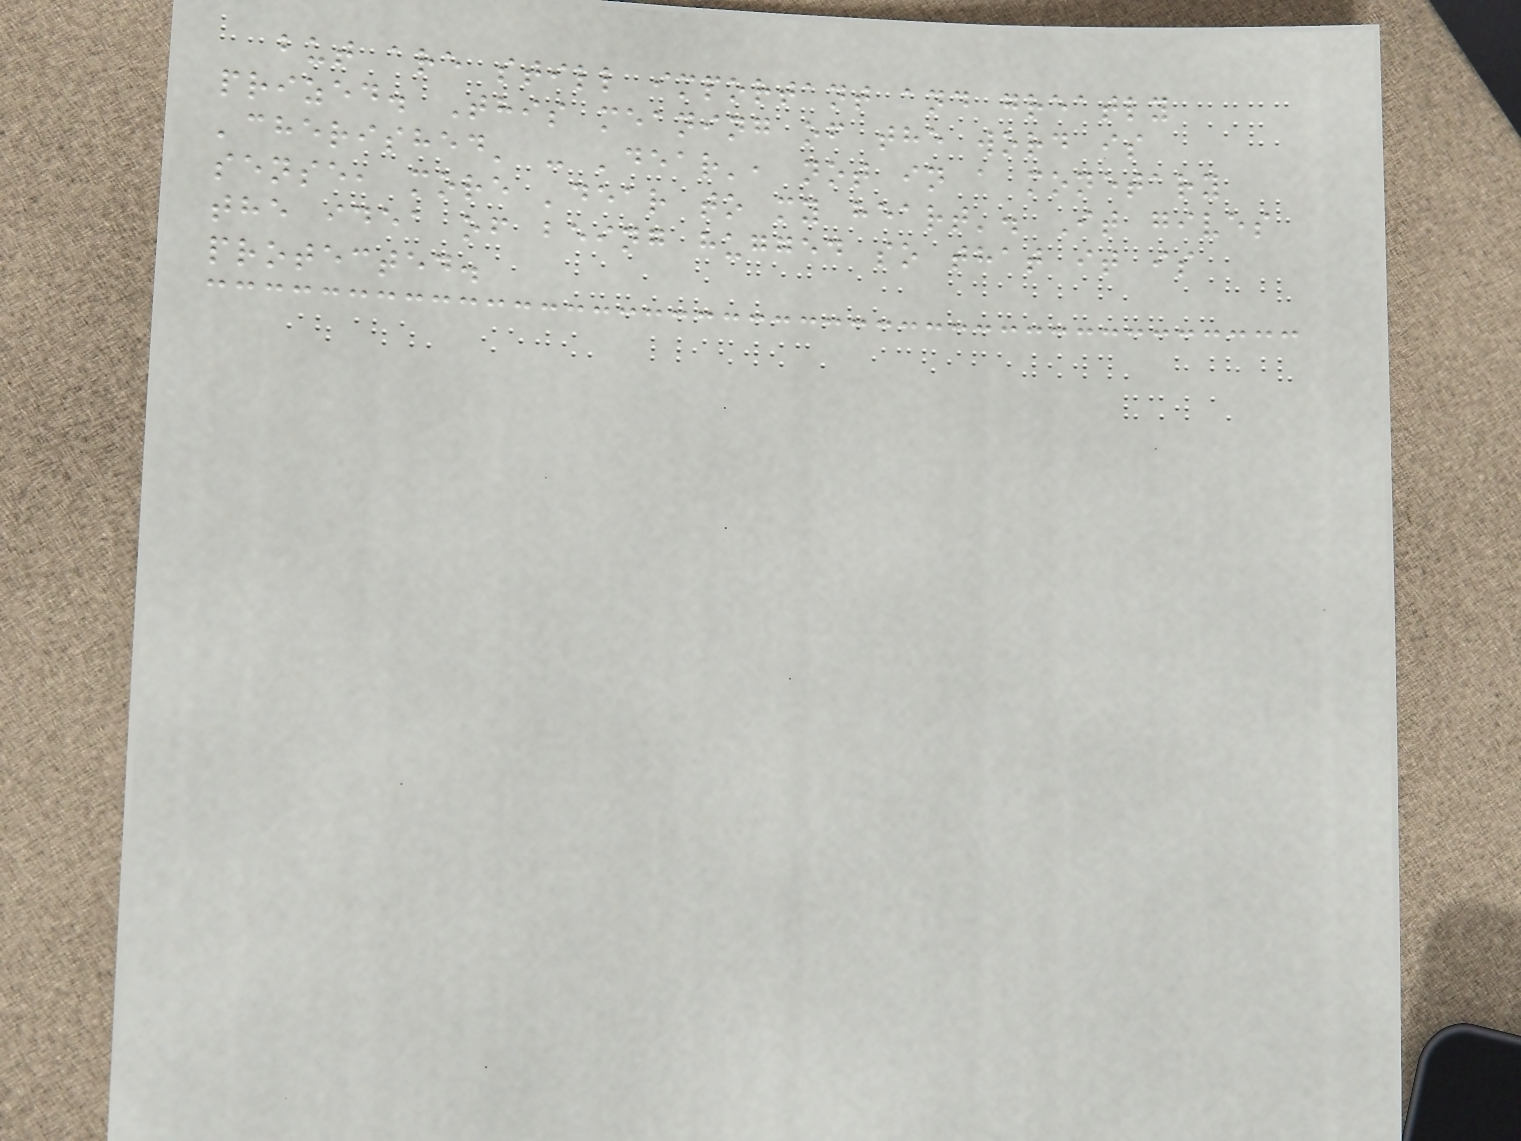but are still important and greatly
prized. This meaning of the word is
'cherished' - 'dear', not in a monetary
sense, more 'dear to my heart'. It gives
the idea of being hugged so that it is
protected.
